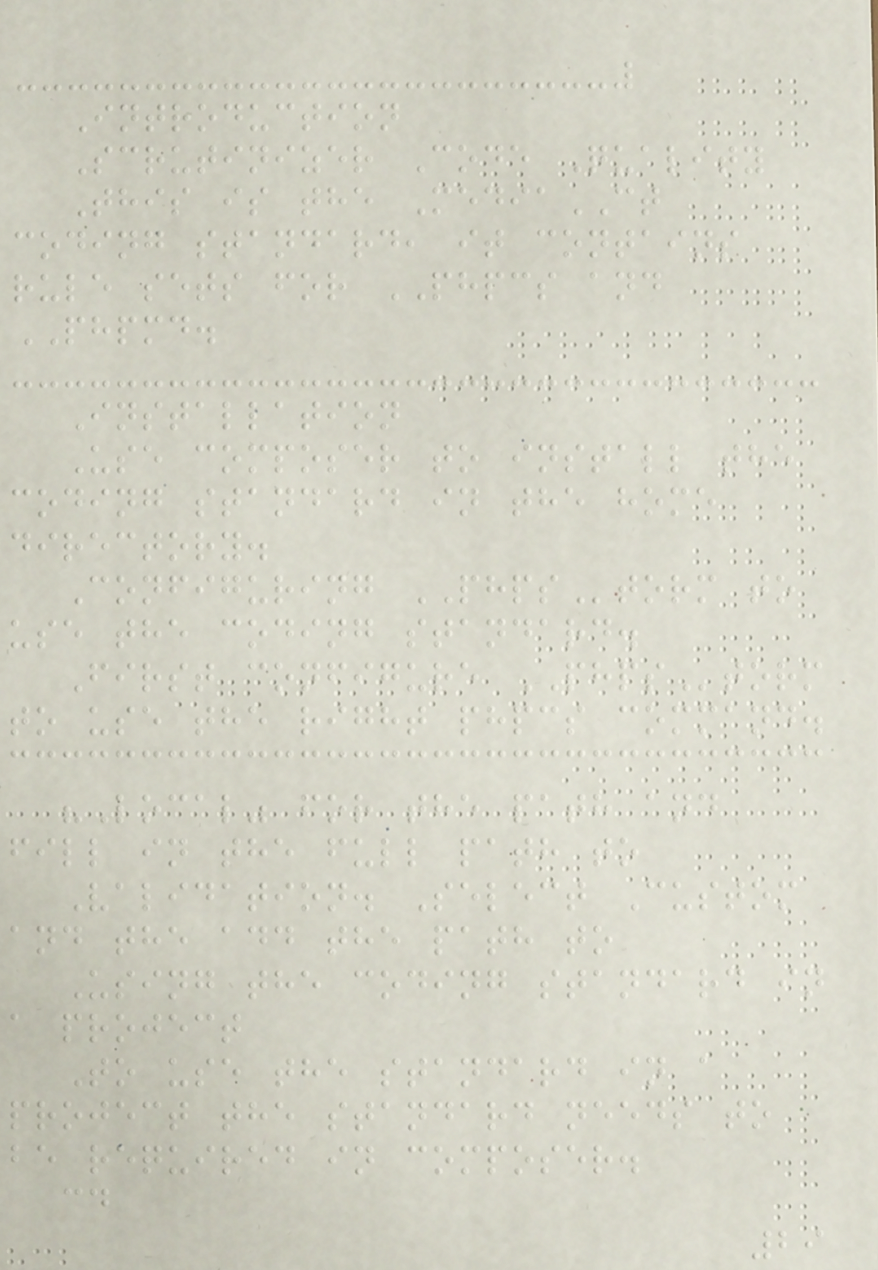Introduction
Scrutinizer Code Quality
This is the MediaCT
coding standard, it contains
rule sets for PHPCS and
PHPMD.
Installation
Use composer to install the
coding standard in the home
directory.
Configuring PHPStorm to
use the coding standard.
First configure PHPStorm
to use the right phpcs command.
"Local" for the path and
fill in the full path to
Validation. Select Custom
and the add the path to
Using the coding standard in
a project
To use the standard in a
project the standard needs to
be required in composer.
cd
29
